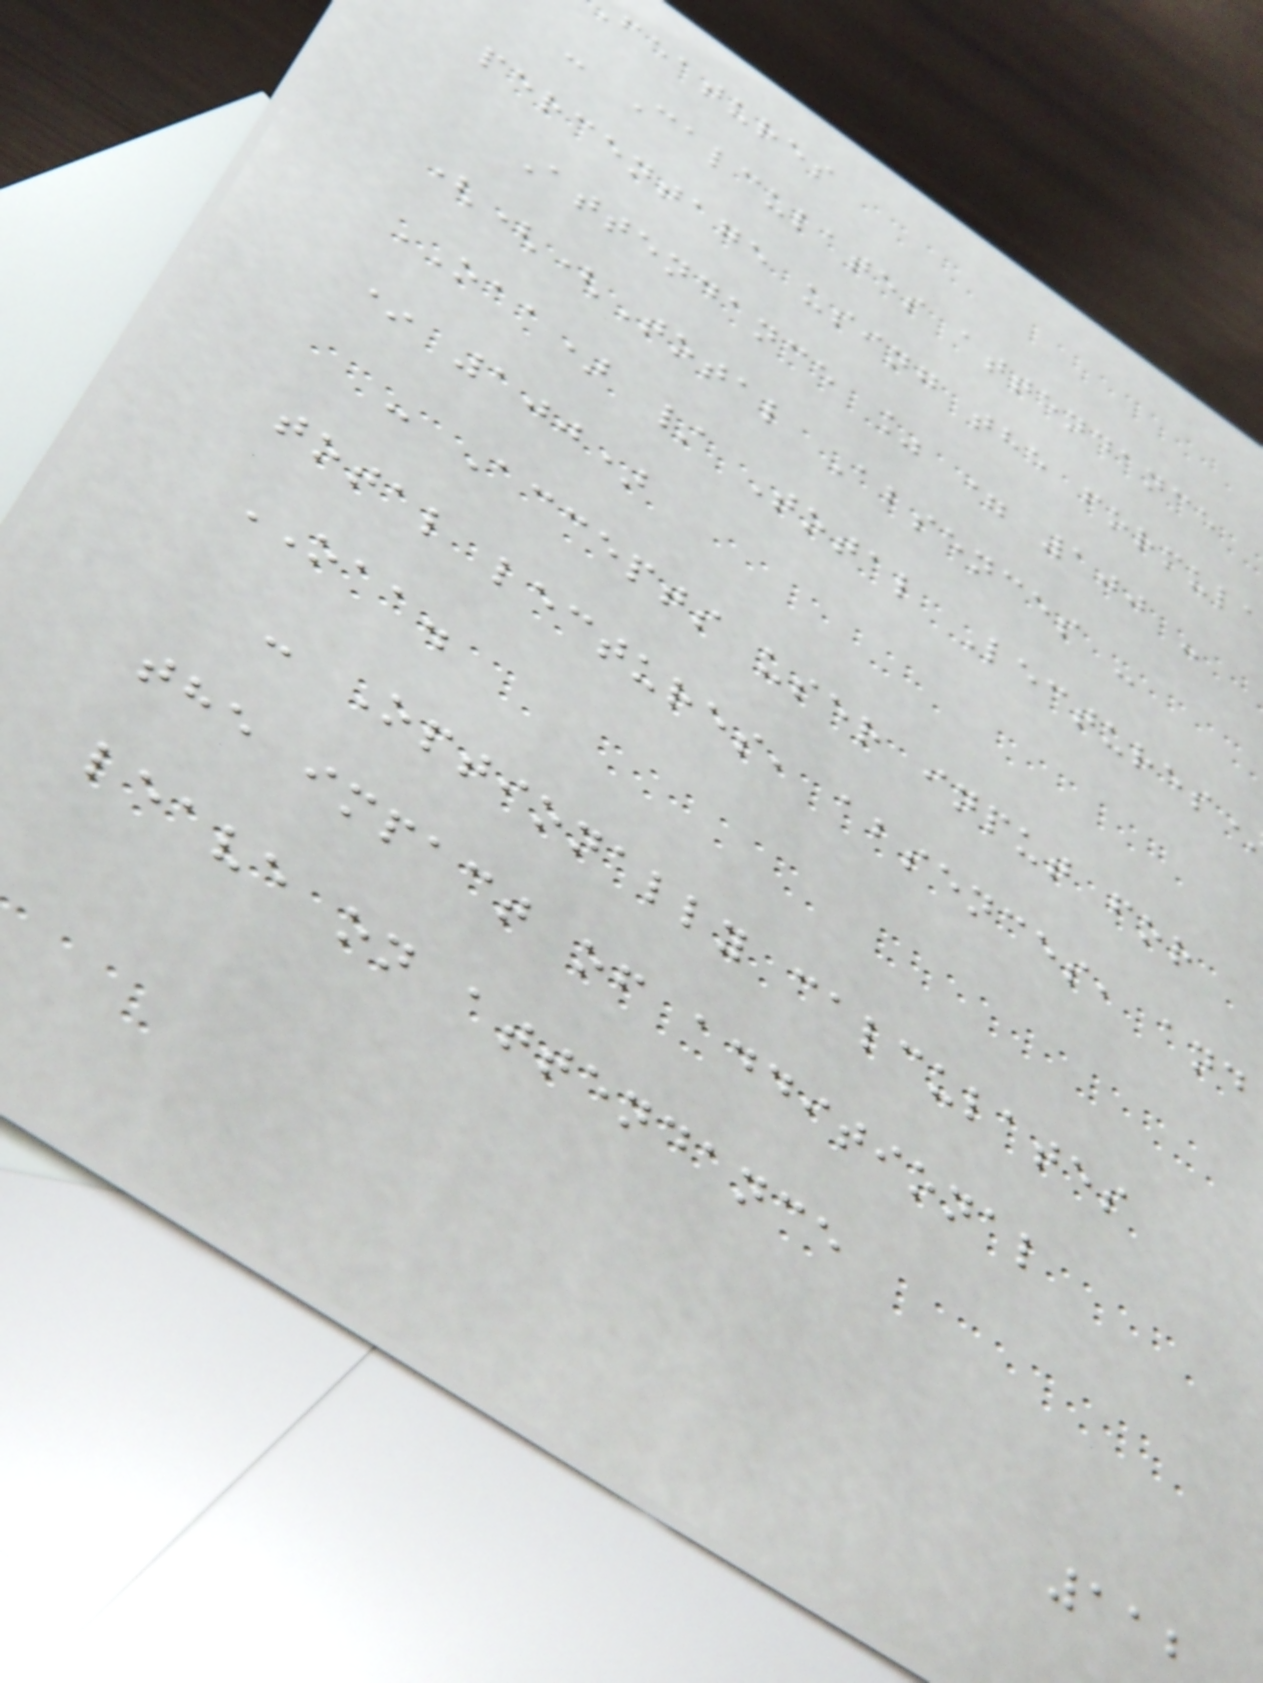features
- Calculates attendance
percentage using the formula
Attendance % = 100 -
(((Total Absences -
OAA) / Total Lectures
* 100)
- Accepts user input for
total lectures, absences, and
OAA.
- Optionally calculates
the impact of additional
leave on attendance
112
